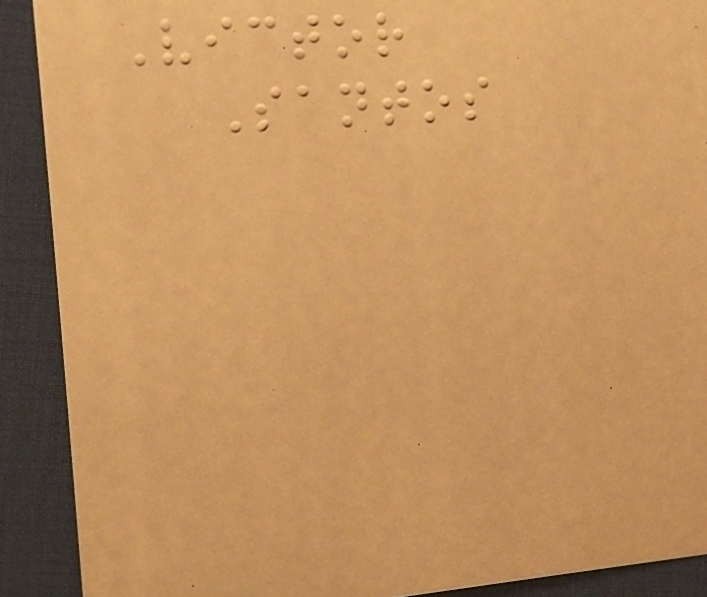Victor
Santos
